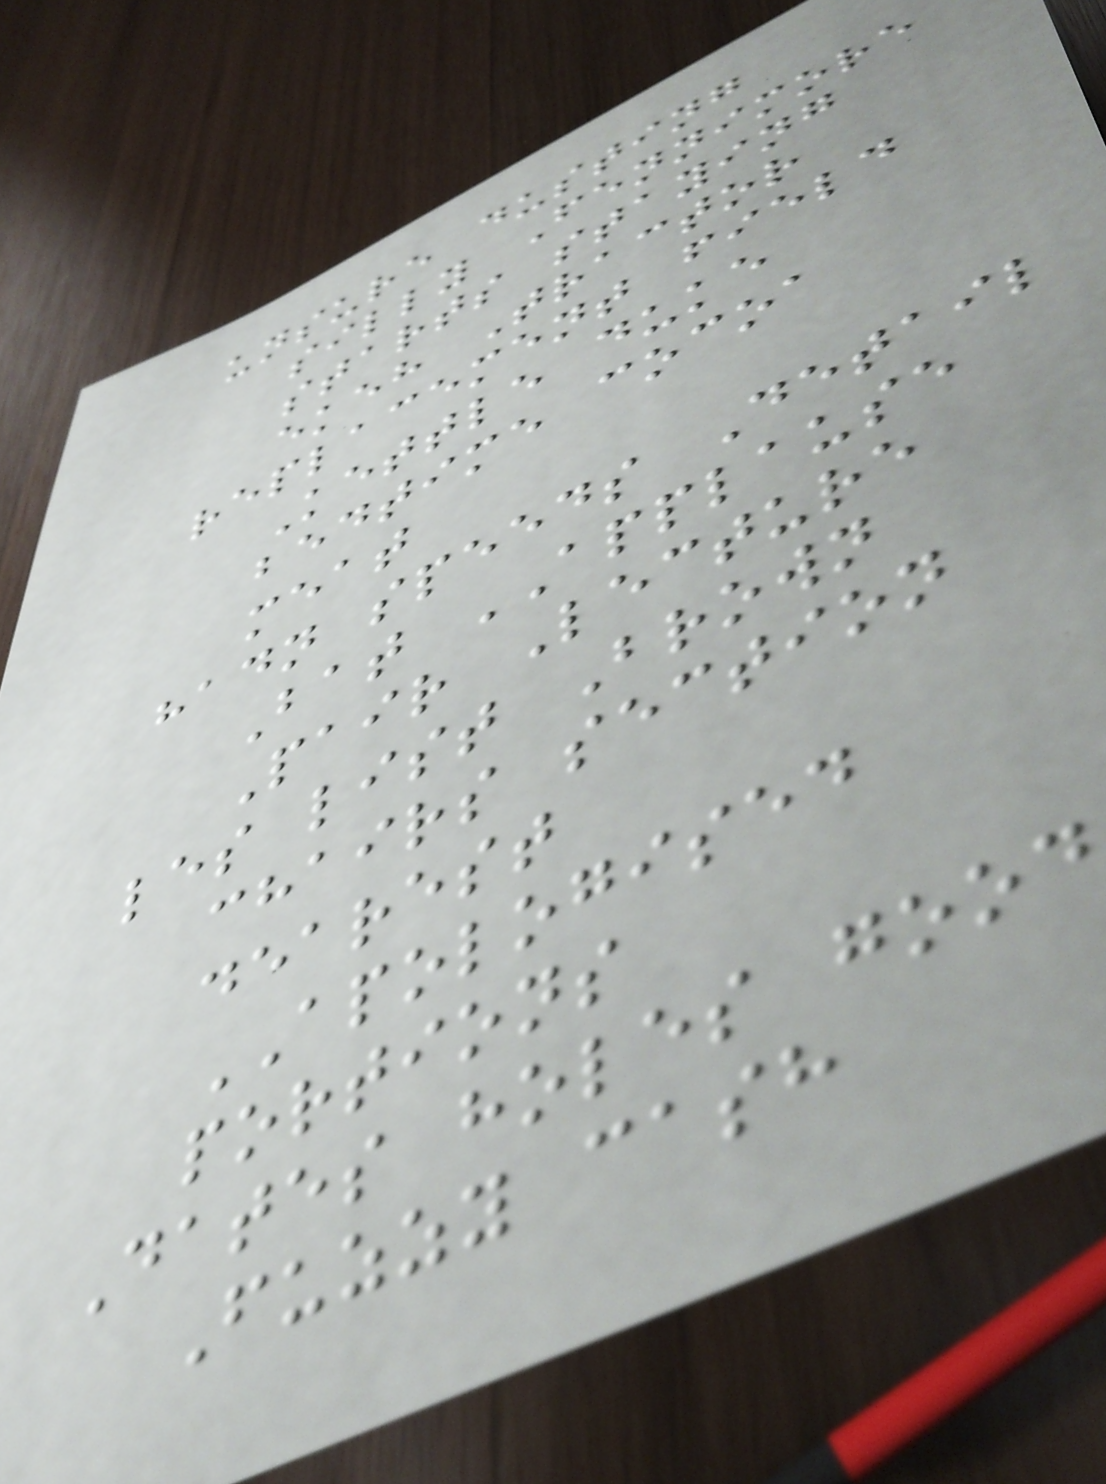unsure dusting
silly Fennimore
starts staying
ekeh Tractor
replacement field
Kettle duke
bedtime cocoa
meat
hadn speeds Detail
Bat APPLAUSE
Pair Lecture
les list Brown
chairs section
dearest
APOLOGISED
portions
Dates holes good
Fuzzy cash
